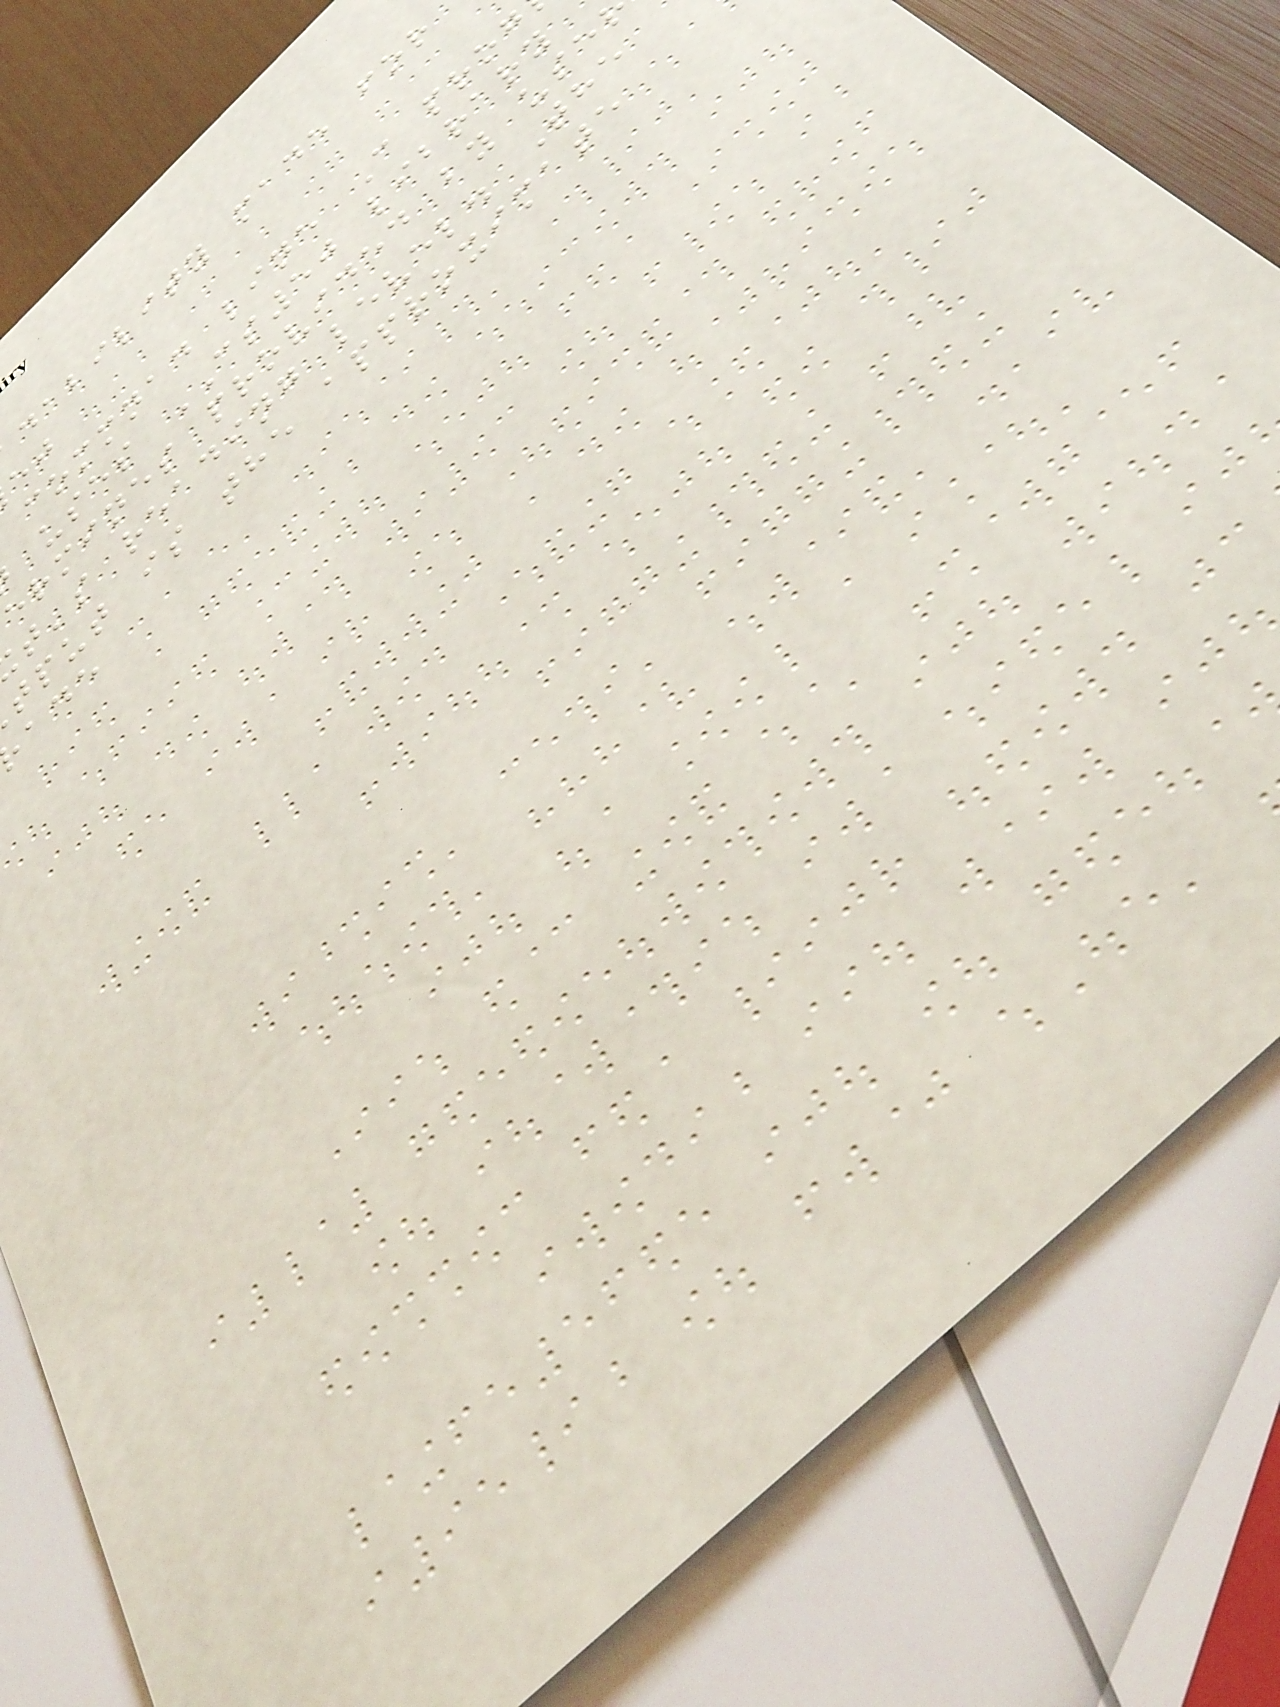dability made for
commnad line C prog
uses CS50 library
ermines provided by use
t's reading level. The
tput is the approximate
